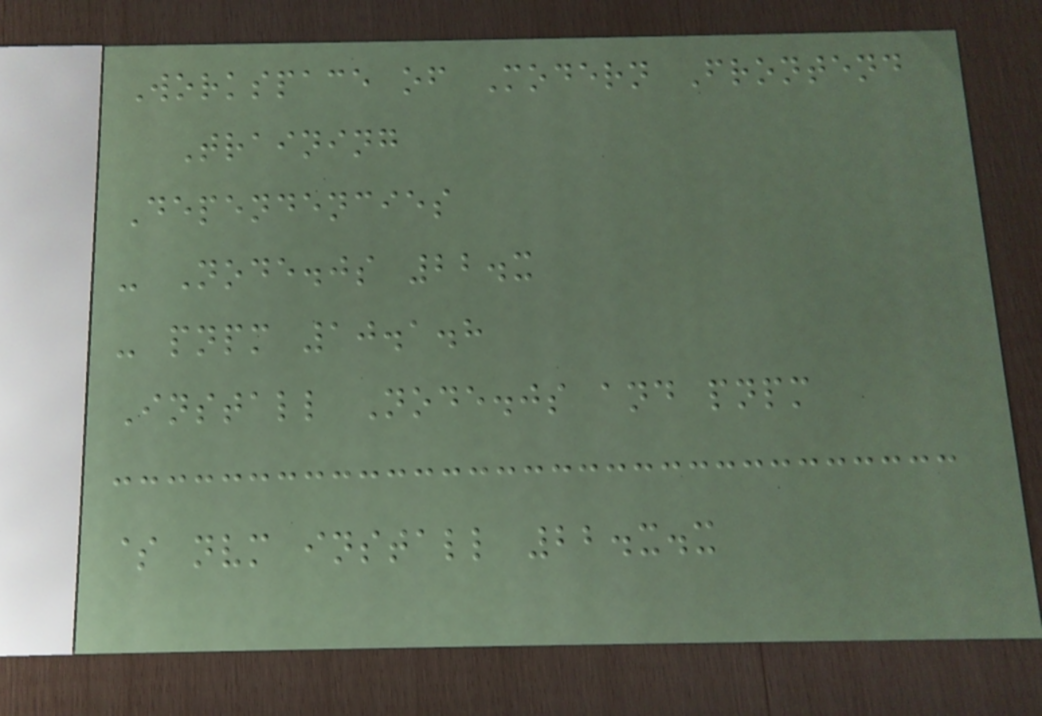Workspace of Modern Frontend
Training
Dependencies
- Node.js 22.x
- pnpm 10.1.8
Install Node.js and pnpm
$ nvm install 22.x.x
